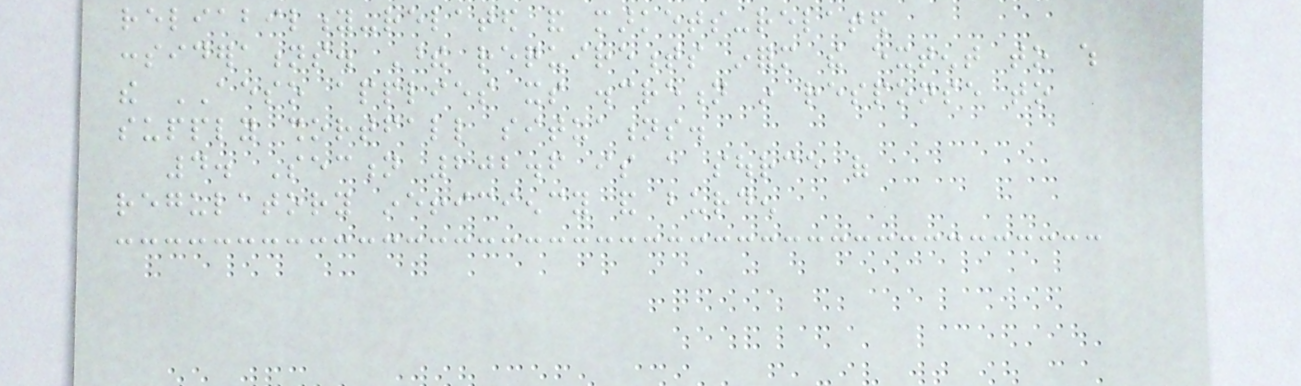reliability-related and markets-related
considerations. These requirements inform the extent to which
the AESO applies its discretion in response to
supply shortfall situations.
4. Section 202.6 is a source of
regulatory inefficiency and burden
